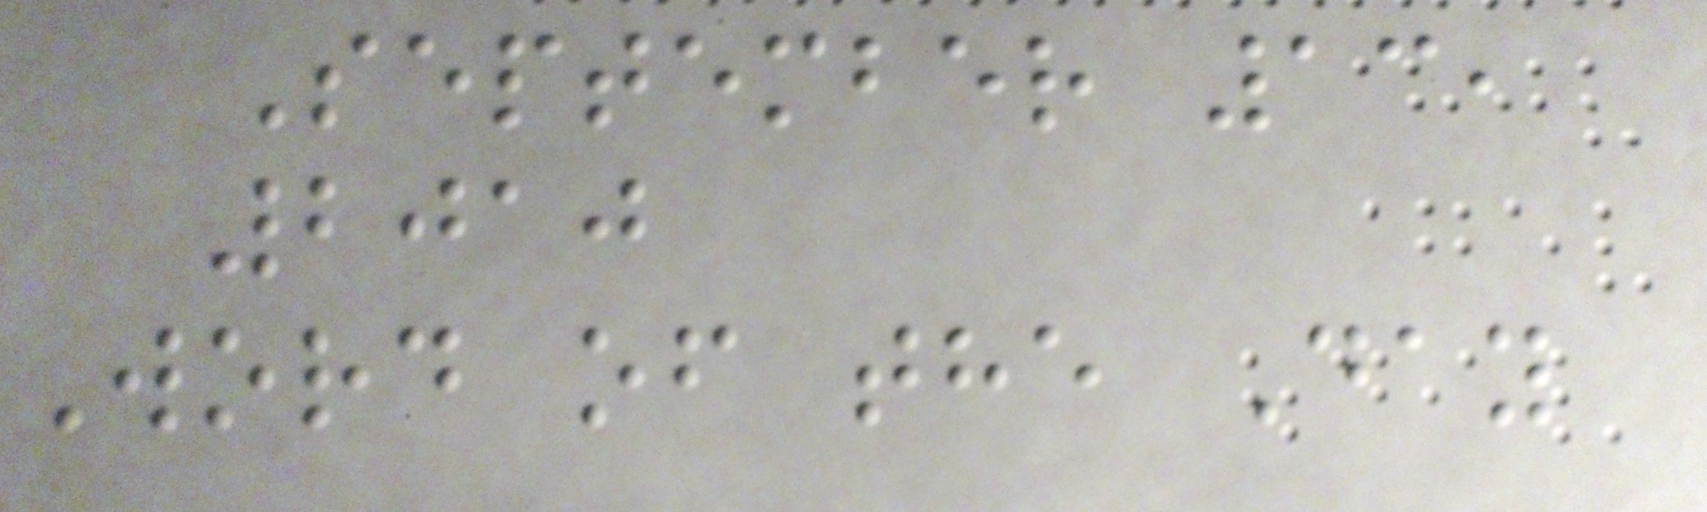September 13,
2010
Word of the Day
